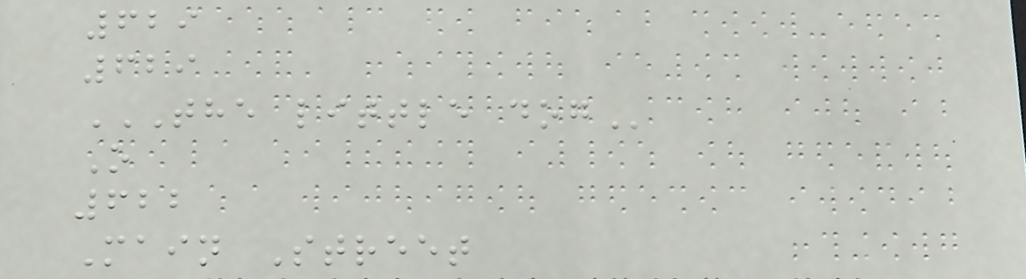629
629
THE LITTLE DOG
O
622
Main Street
